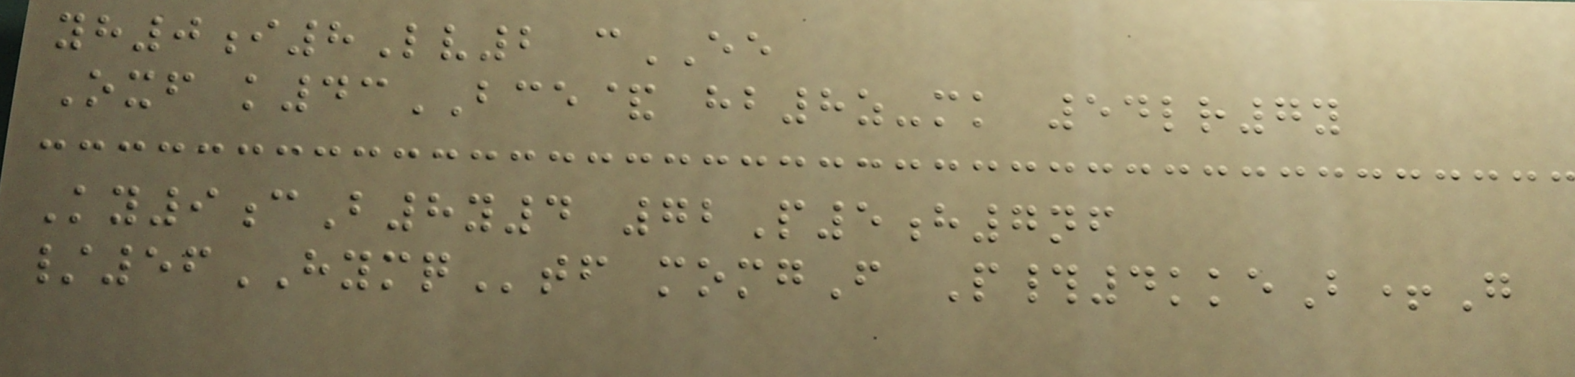yh0i8Lv2 cEE
Oxf k43BCE& hb8z-mk 54lr7y
Ky9cB8y4 72P5h7nf
/56HYMQtf momgF P#4kkeB+G
